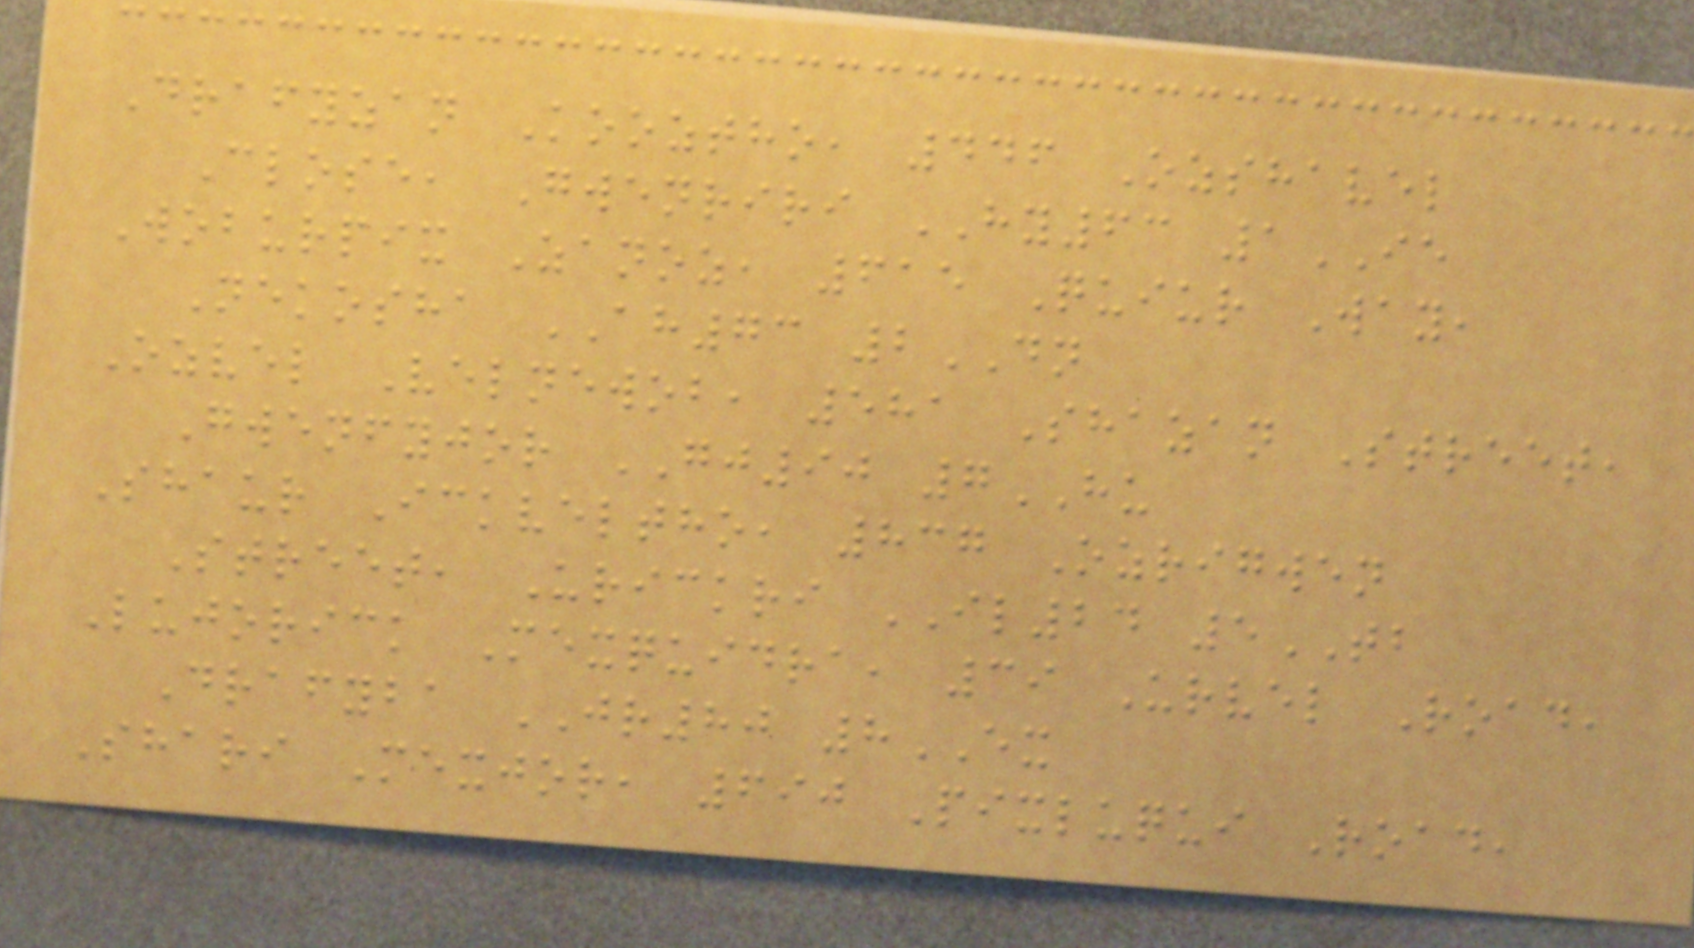Drafyzan Kooztho, 446 Ozshavel
Close, Gwenriri HY63 1IE
Woburpix Zanoz, 615 Quiur Way,
Nekosha AH73 2DN
Ozvel Velnewob, 581 Shazan Street,
Gwenfyjor GJ90 7HU
Shaur Ickveltho, 837 Ozrigwen
Street, Urickri IL24 5TB
Lujorick Mexquidra, 39 Urvel Road,
Drafyba JR80 8EX
Shari Mexjor, 690 Pixluqui Road,
